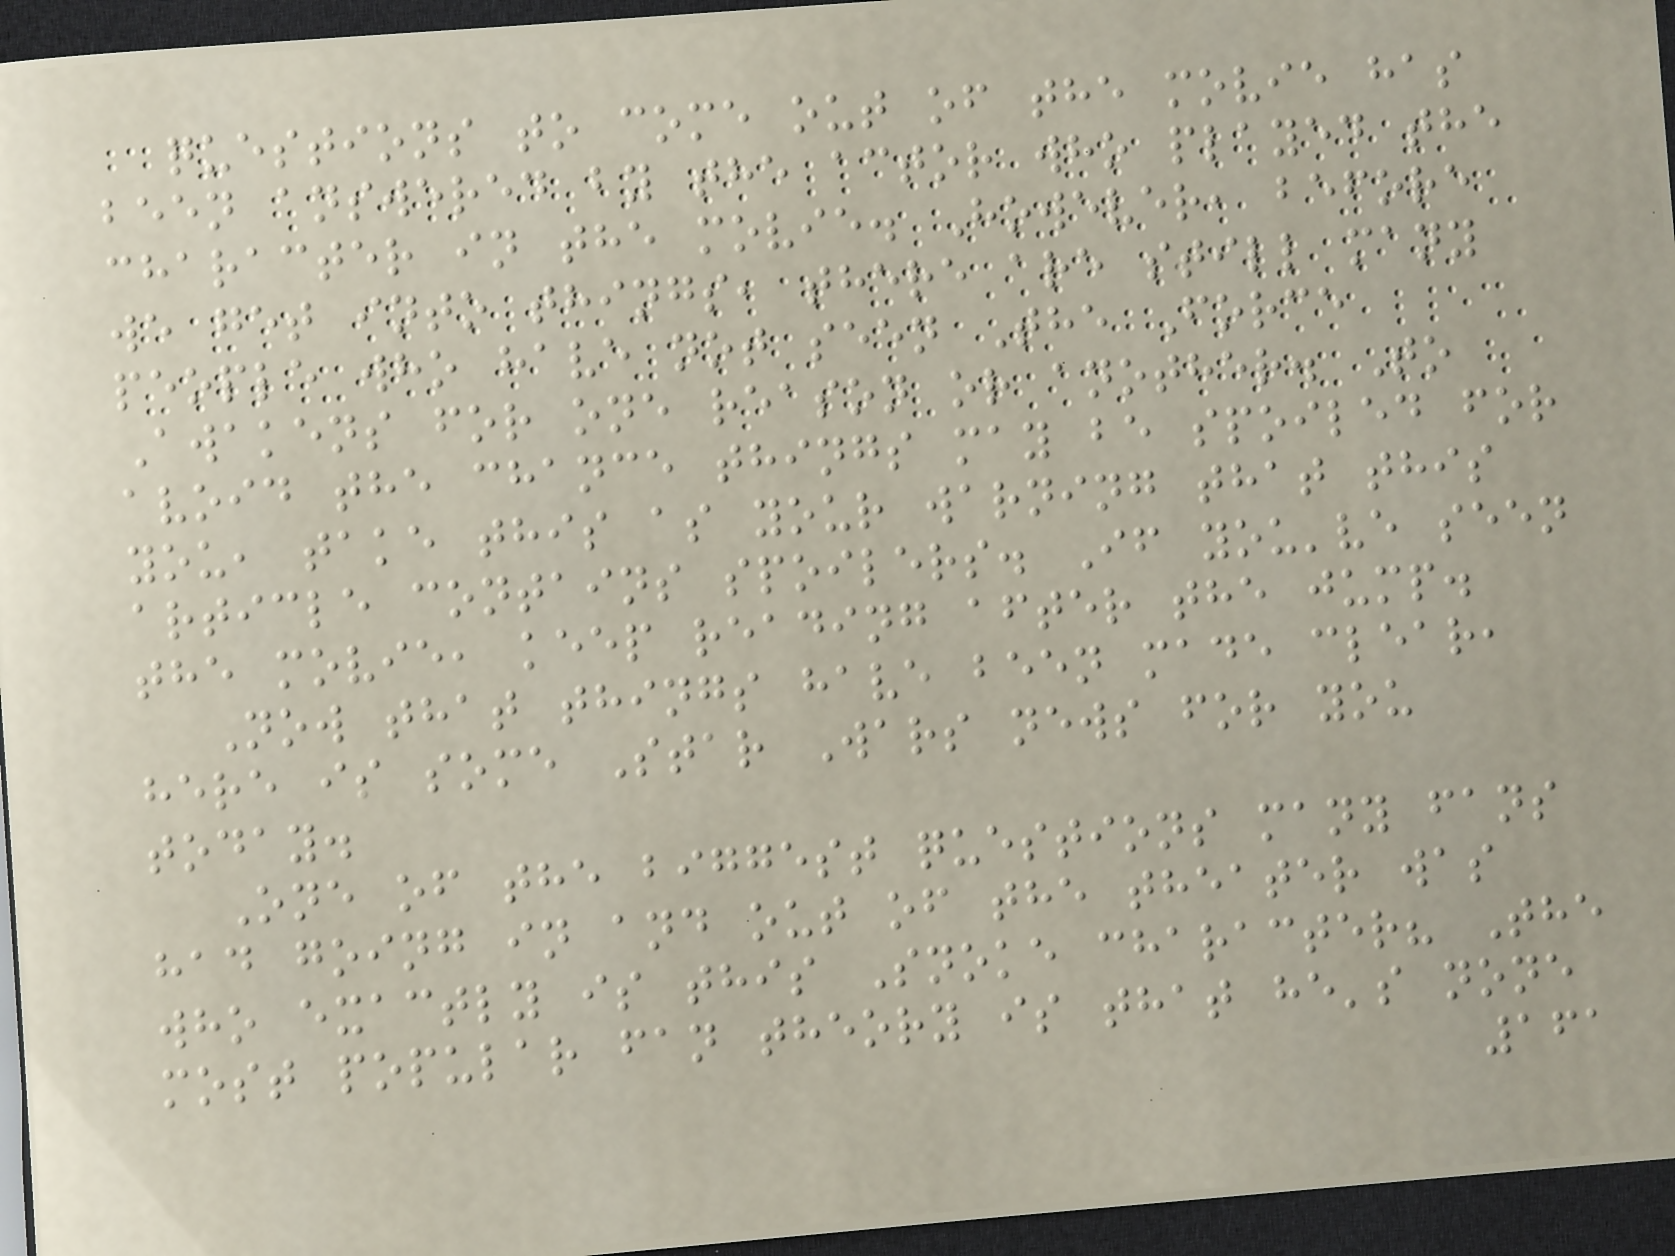questions to come out of the movie has
been answered by the actor who played the
character in the movie. However, before
we get into things, there are still many
people who have not seen The Force
Awakens for one reason or another. To
avoid the chance things may be spoiled for
you, take this as your warning that this
article contains spoilers. If you've seen
the movie, keep reading after the jump.
Now that things have been made clear,
here is some Star Wars news for you
today.
One of the biggest questions many fans
had going in and out of the theater was
who exactly is this Snoke character? The
most popular fan theory is that he's none
161
